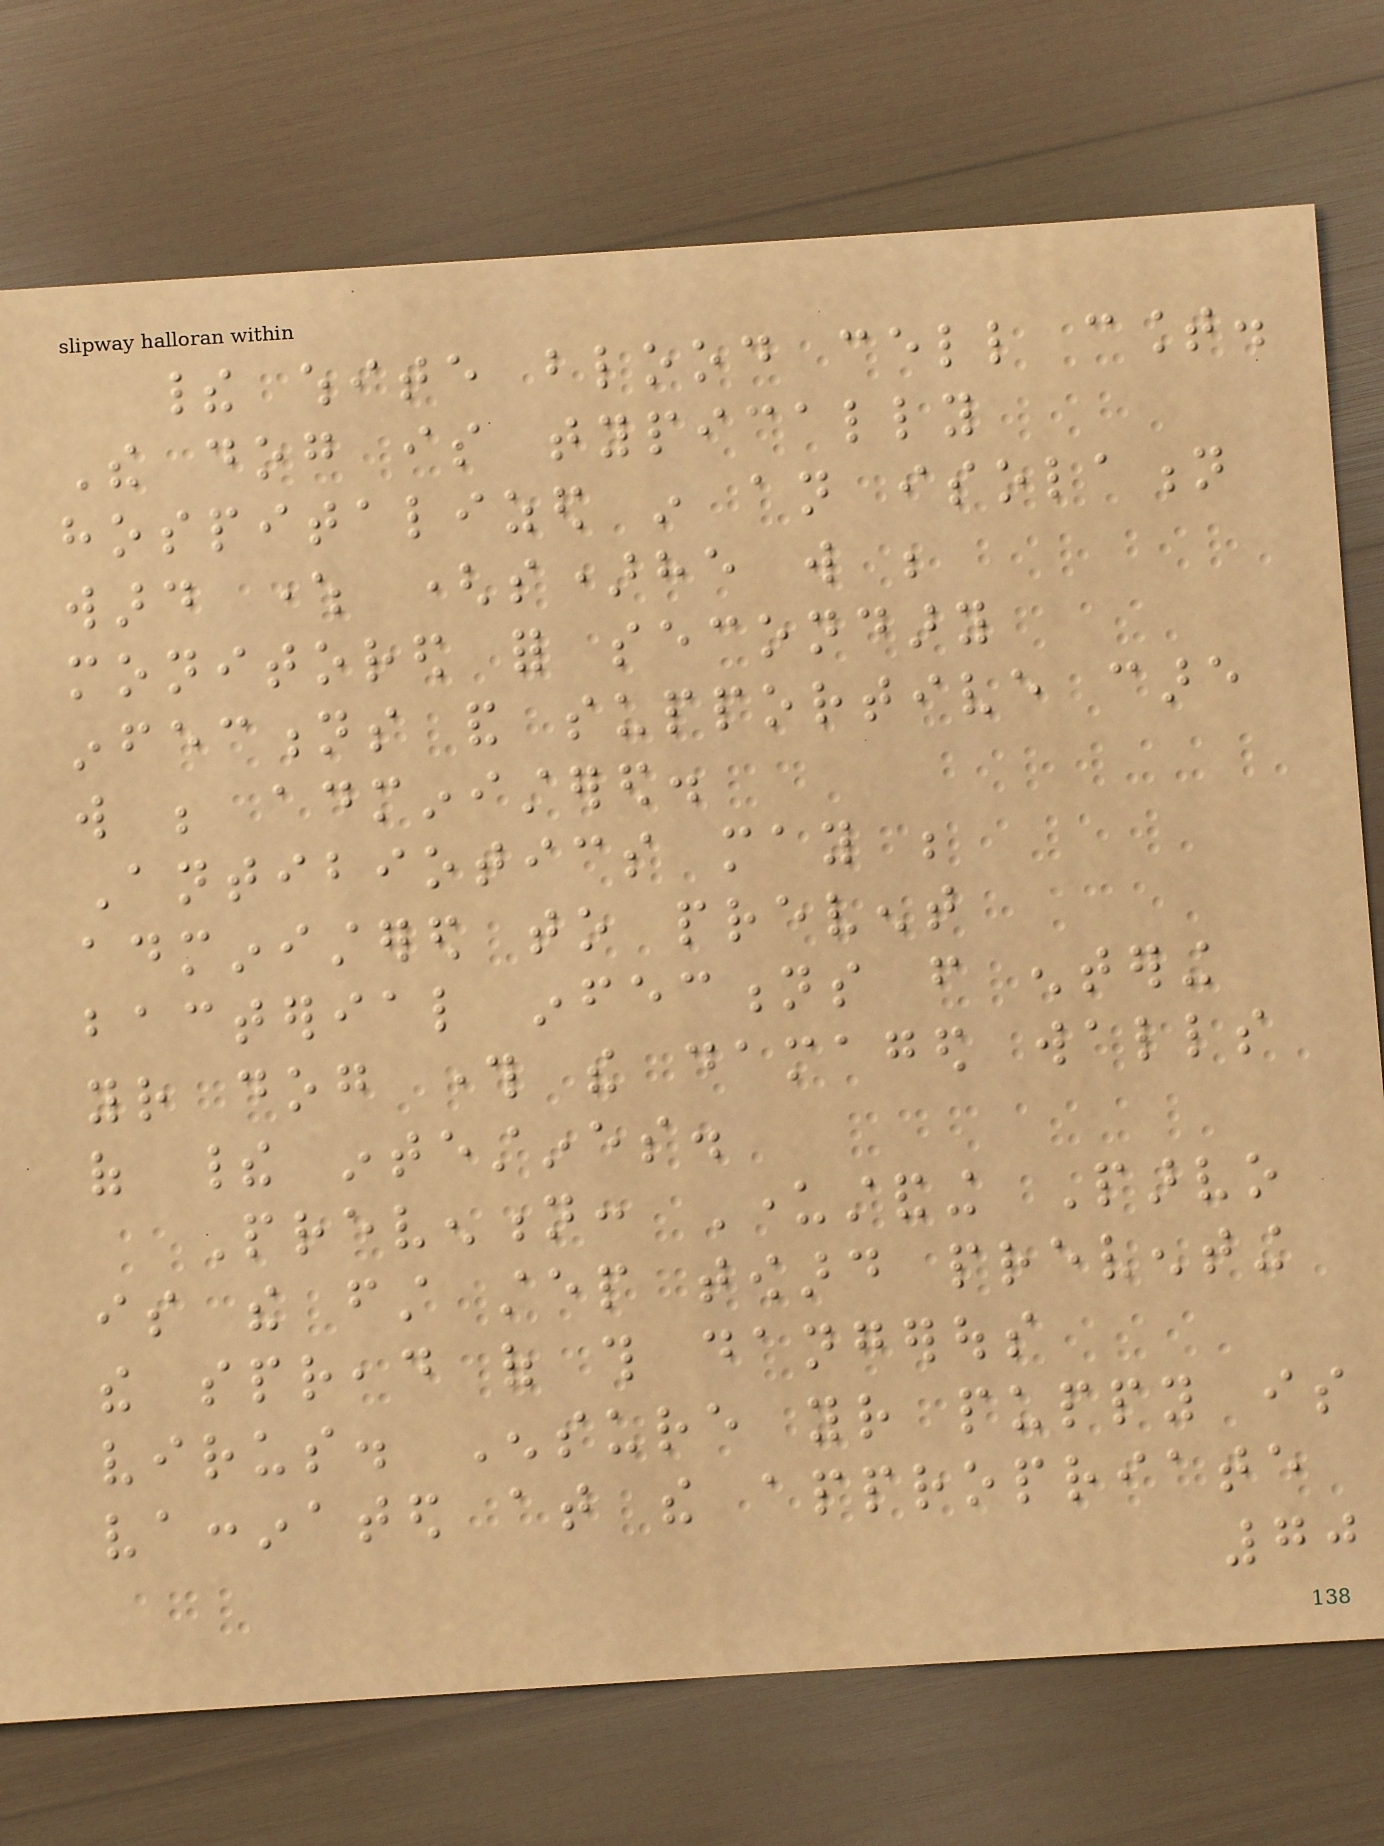their white blood cell count.
The dog is typically
hospitalized in an isolation
ward where (s)he will be
monitored for secondary
infections and supportive care
will be administered.
Antibiotics may be
administered to prevent
bacterial infections from entering
your dog through the damaged walls
of their intestines.
Prevention: Understanding Parvo
is the first step toward preventing
the spread of this dangerous
virus. Ensure your puppy is
vaccinated at the appropriate
70
